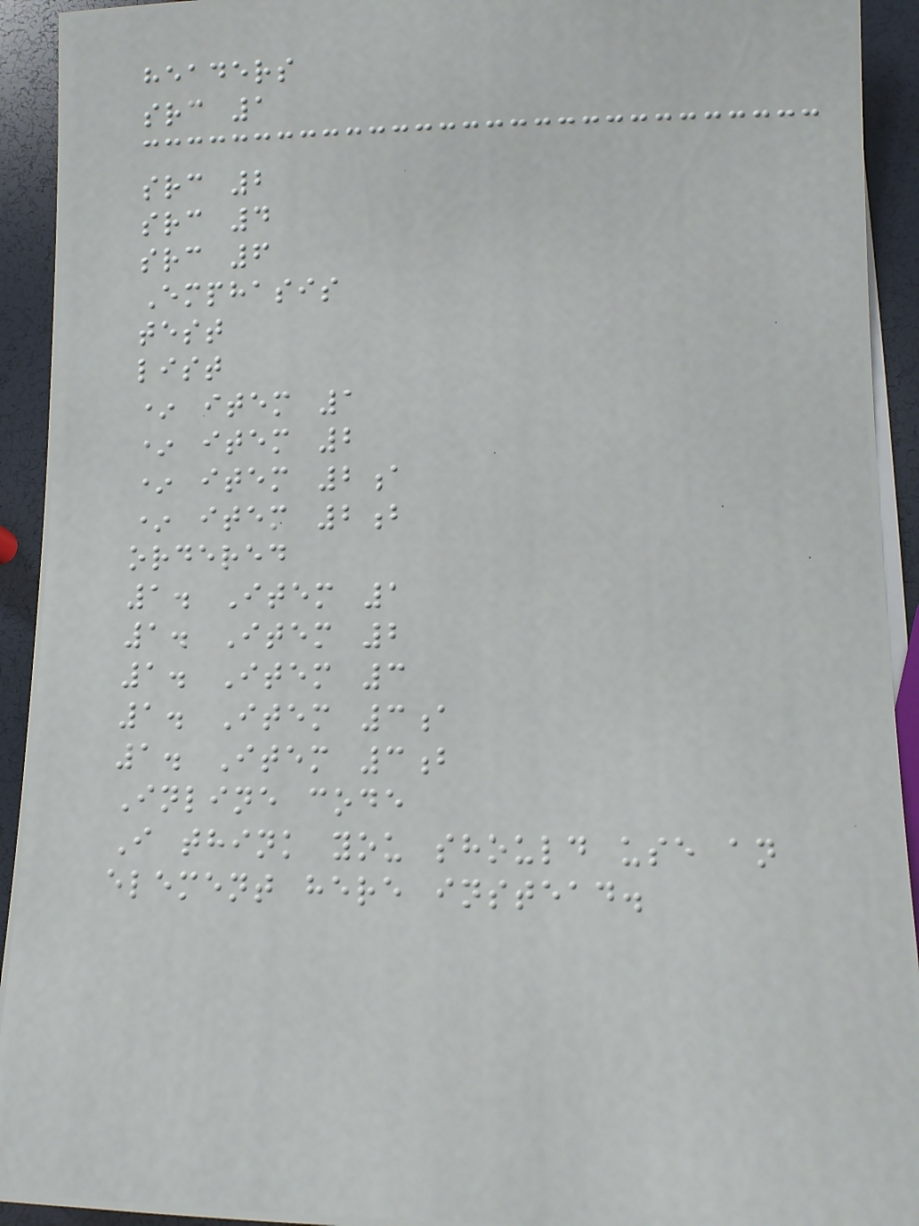headers
src 1
src 2
src 4
src 6
Emphasis
test
list
* item 1
* item 2
* item 2a
* item 2b
ordered
1. Item 1
1. Item 2
1. Item 3
1. Item 3a
1. Item 3b
Inline code
I think you should use an
element here instead.
